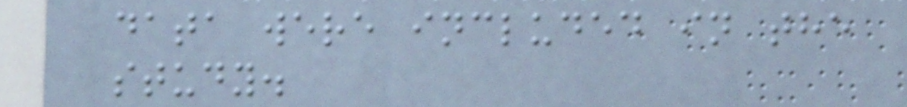data were included in the
study.
